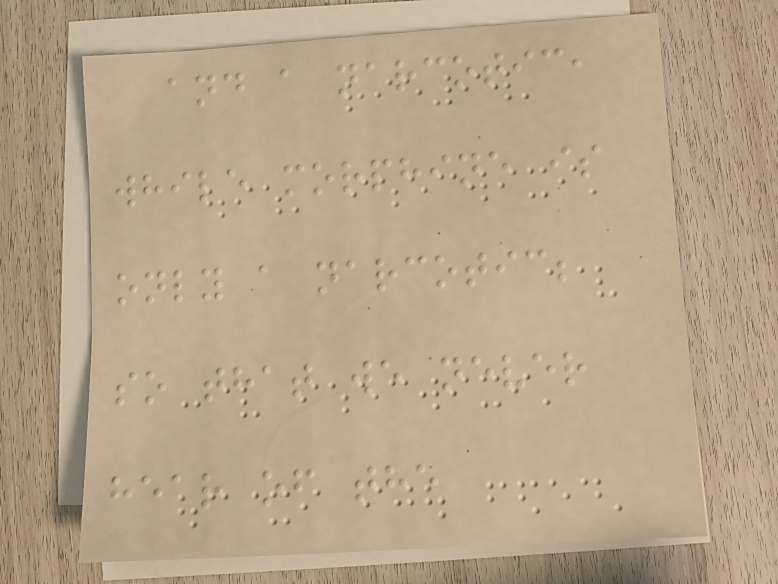and a narcotic,
while morphine is
only a narcotic;
so that we never
hear of the
